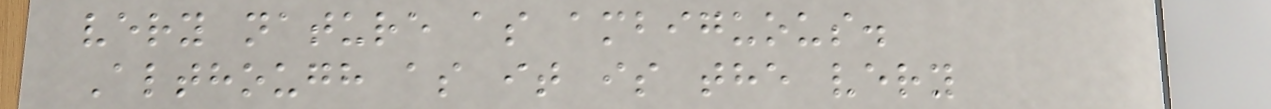very nature as ambiguous.
Although as it is the very
